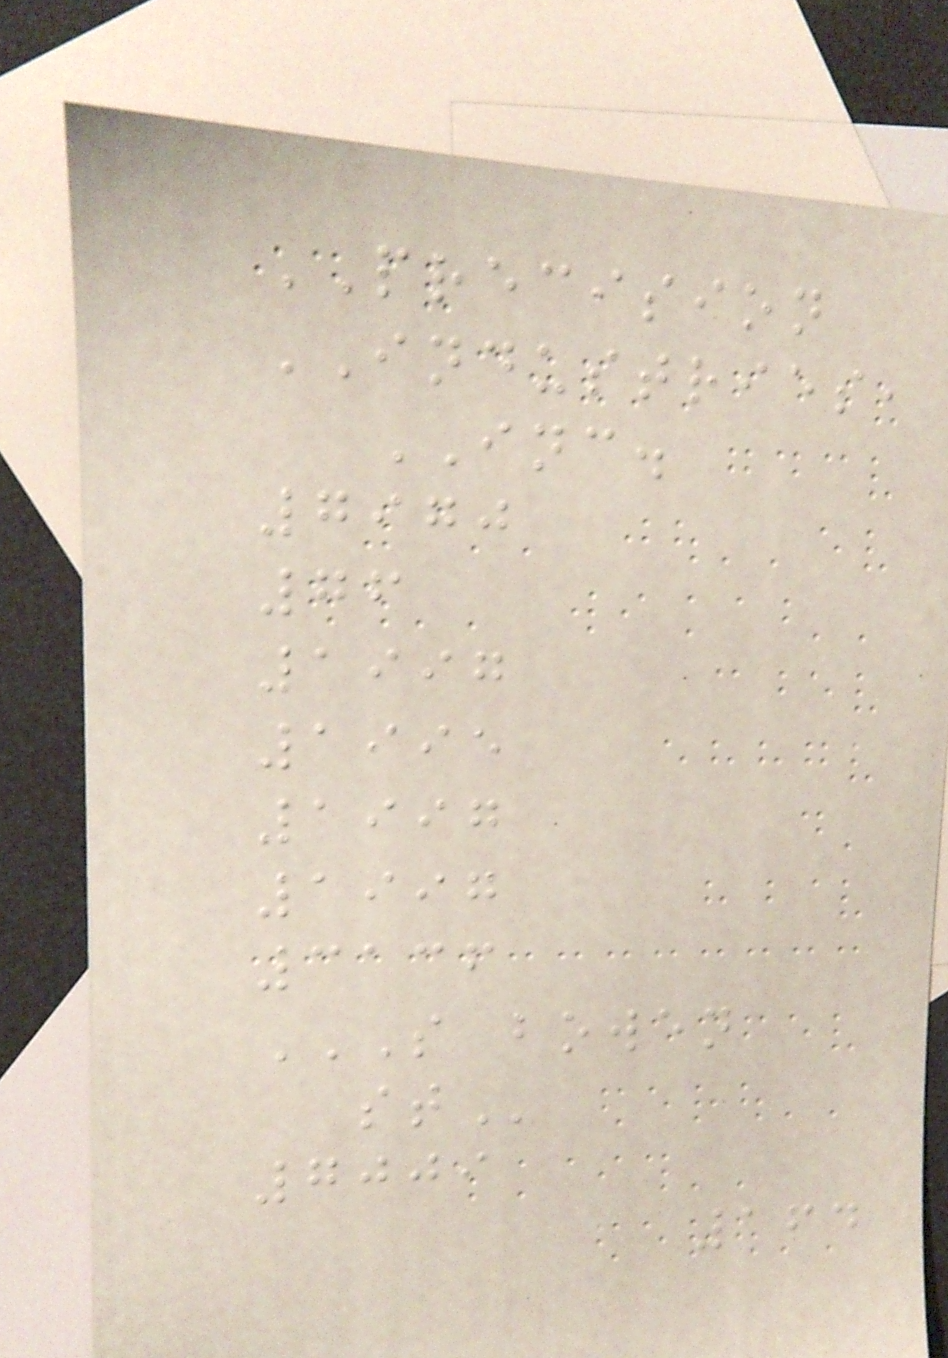PRECISION
INDUSTRIES,
INC.
7970
76
1997
1995
1997
1997
3136
S BOWEN
ST
7009
164
